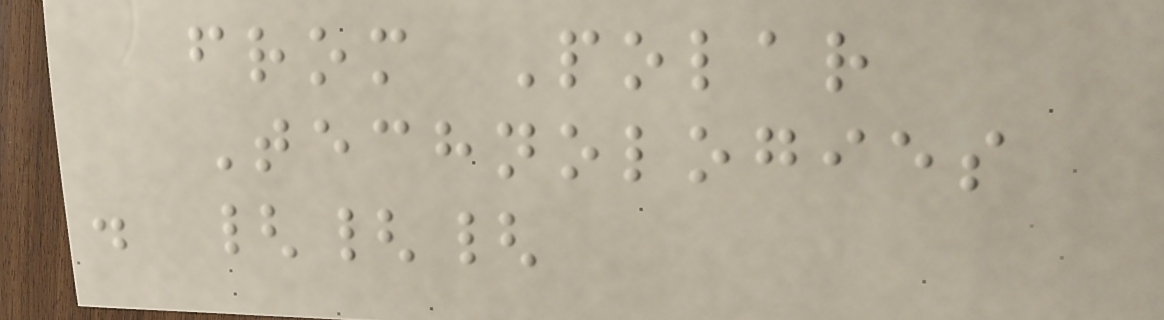from Polar
Technologies
. {{{
